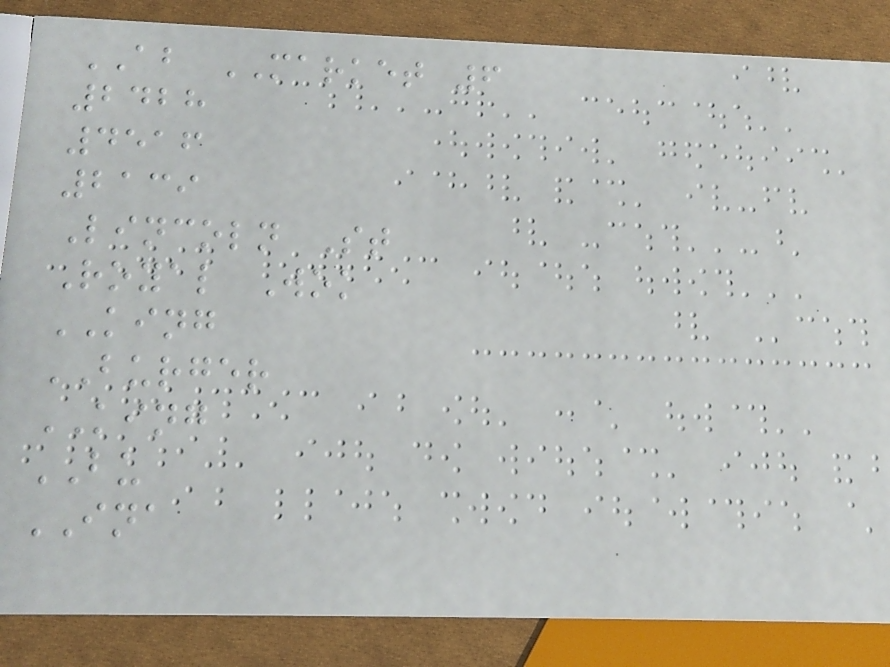AB MARKET 6
2428
4516
2139
Lincoln St
Royal Wok
KING
BURGER
KING
BU
INA
